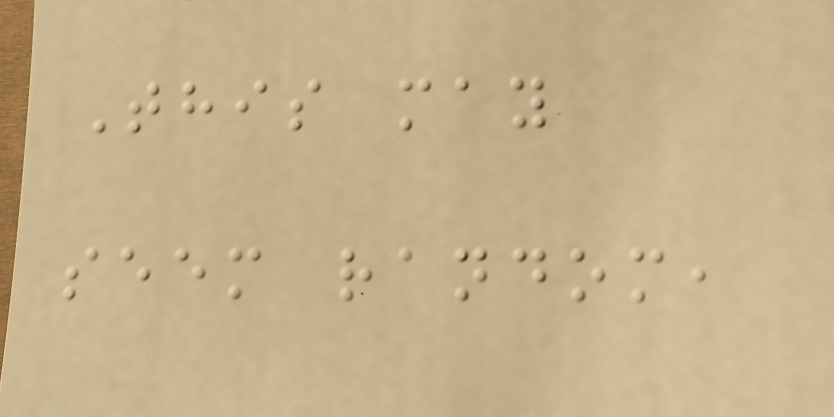This may
seem random,
